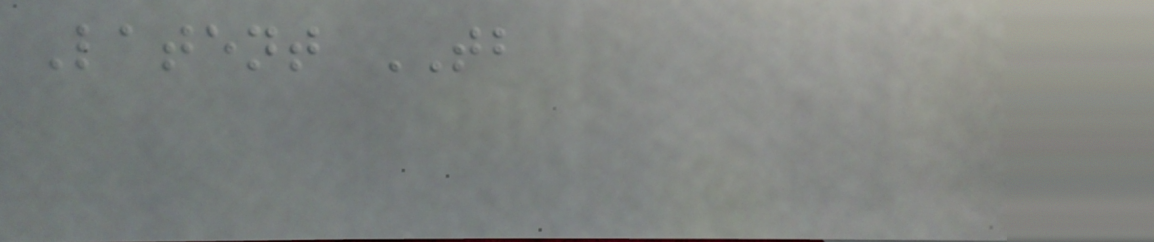Latent TB
